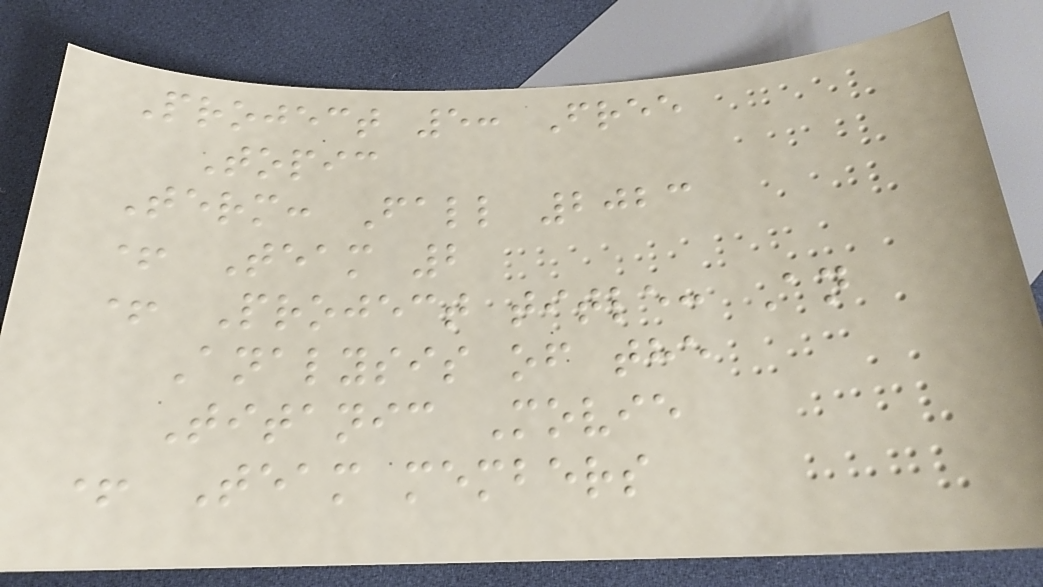Project 5: Free
Topic
Term: Fall 2023
+ Team 2
+ Project title: An
Analysis of the
Titanic Movie
+ Team members
